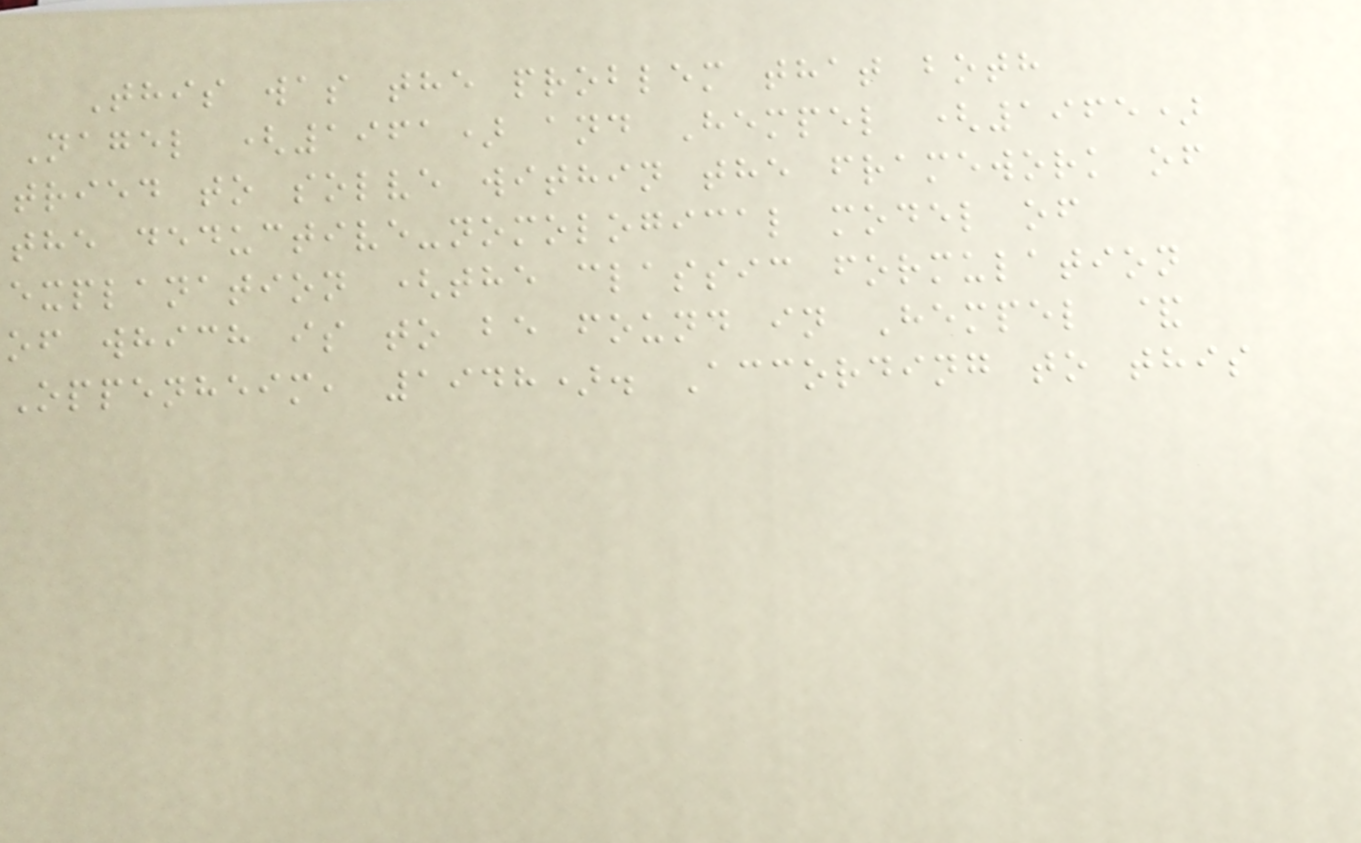This was the problem that both
Nagel (1961) and Hempel (1965)
tried to solve within the framework of
the deductive-nomological model of
explanation (the classic formulation
of which is to be found in Hempel &
Oppenheim, 1948). According to this
